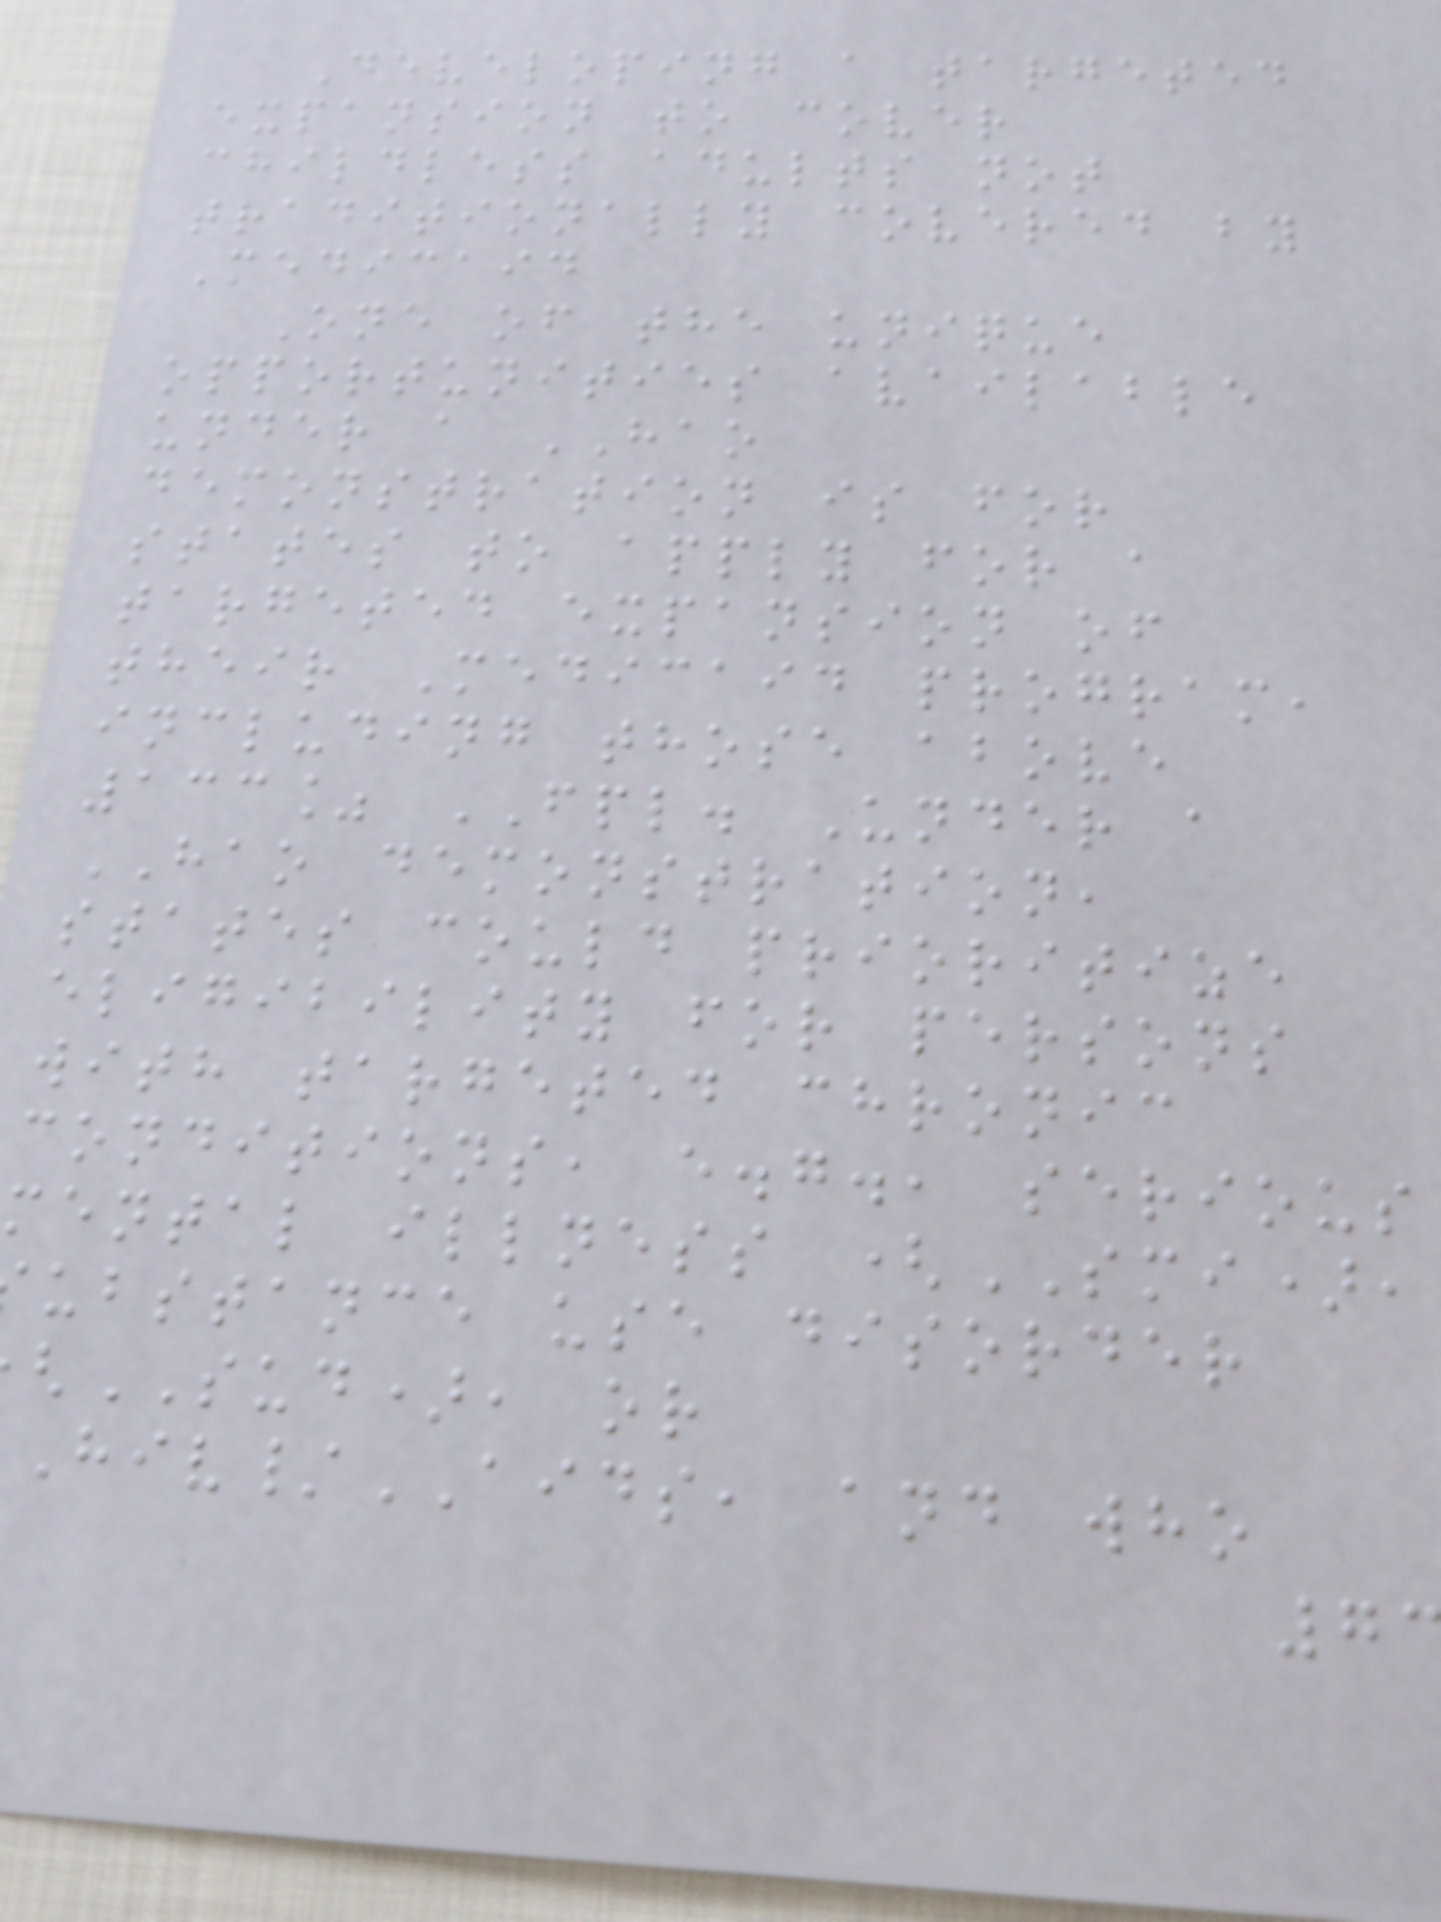Developing a targeted
expansion to cover
childless adults not
traditionally covered by
Medicaid
One of the unique
opportunities available
under a HAO
demonstration is for
states to apply for a
targeted expansion of
their Medicaid program,
including those above
133% FPL. Under a
HAO demonstration,
states could prioritize
eligibility for persons
with targeted chronic
conditions, e.g., serious
mental illness (SMI),
ubstance use disorder
SUD), or
/AIDS, and who
